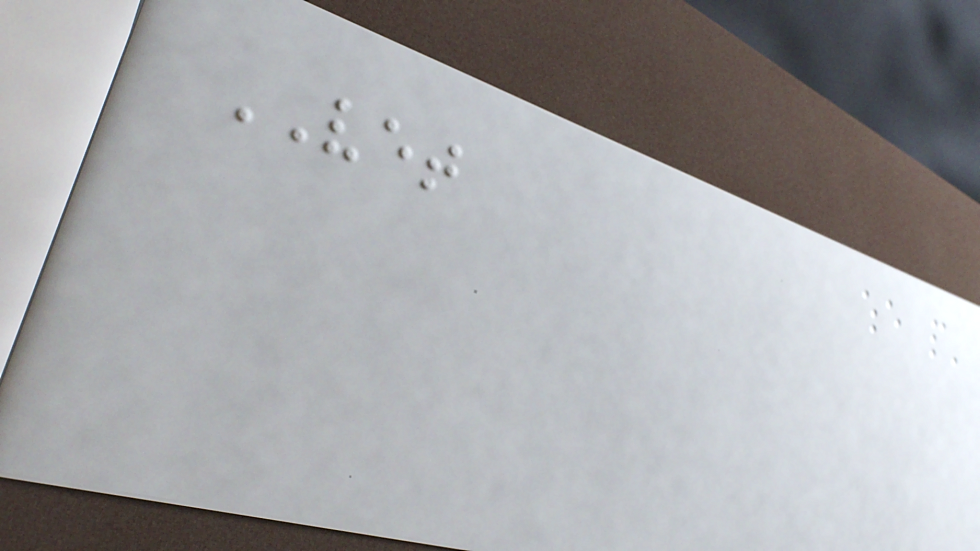VET
